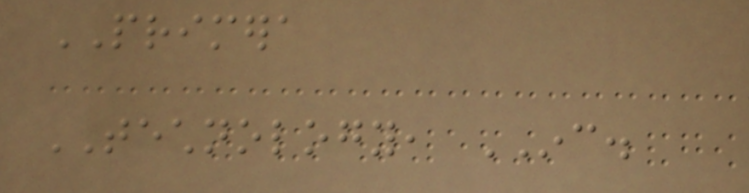PRIMERA
TECHNOLOGY, INC.
